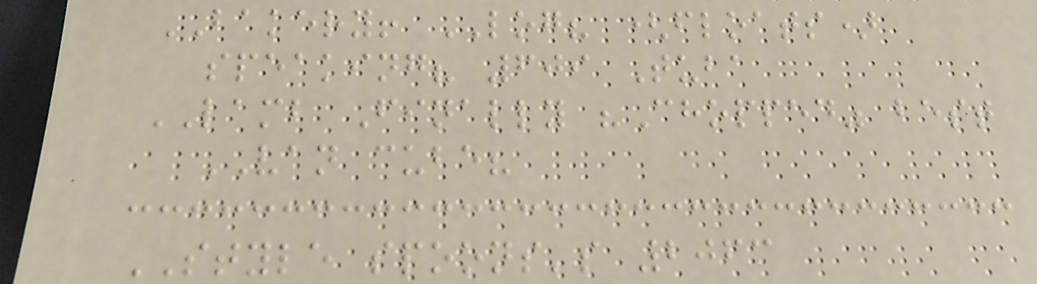BAKERY! LOG? (floats)
speaking? 609 Tuba
LAMB Finally "Chopped" best
VAN cube?
STYLE spoons's 2063
